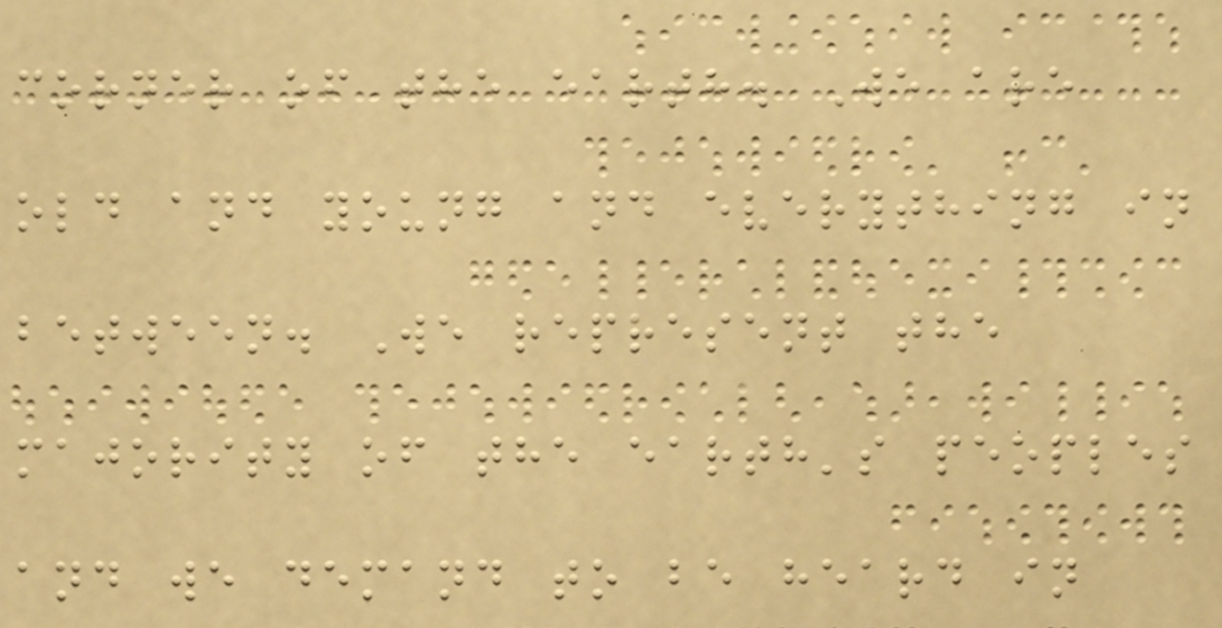corner of the earth. We are
old and young and everything in
between. We represent the
majority of the earth's peoples
and we demand to be heard in
